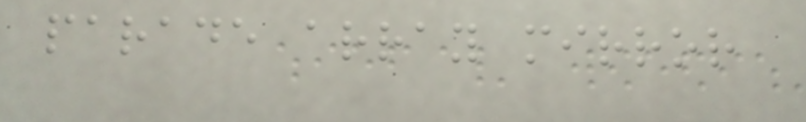parade array mirror
